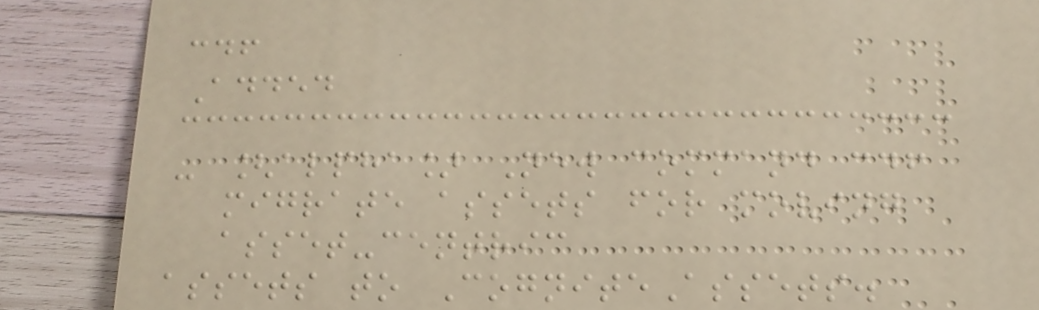cdf
Added
- [alpha] New command cdf
migrate assets for moving
asset-centric
assets to CogniteAssets.
